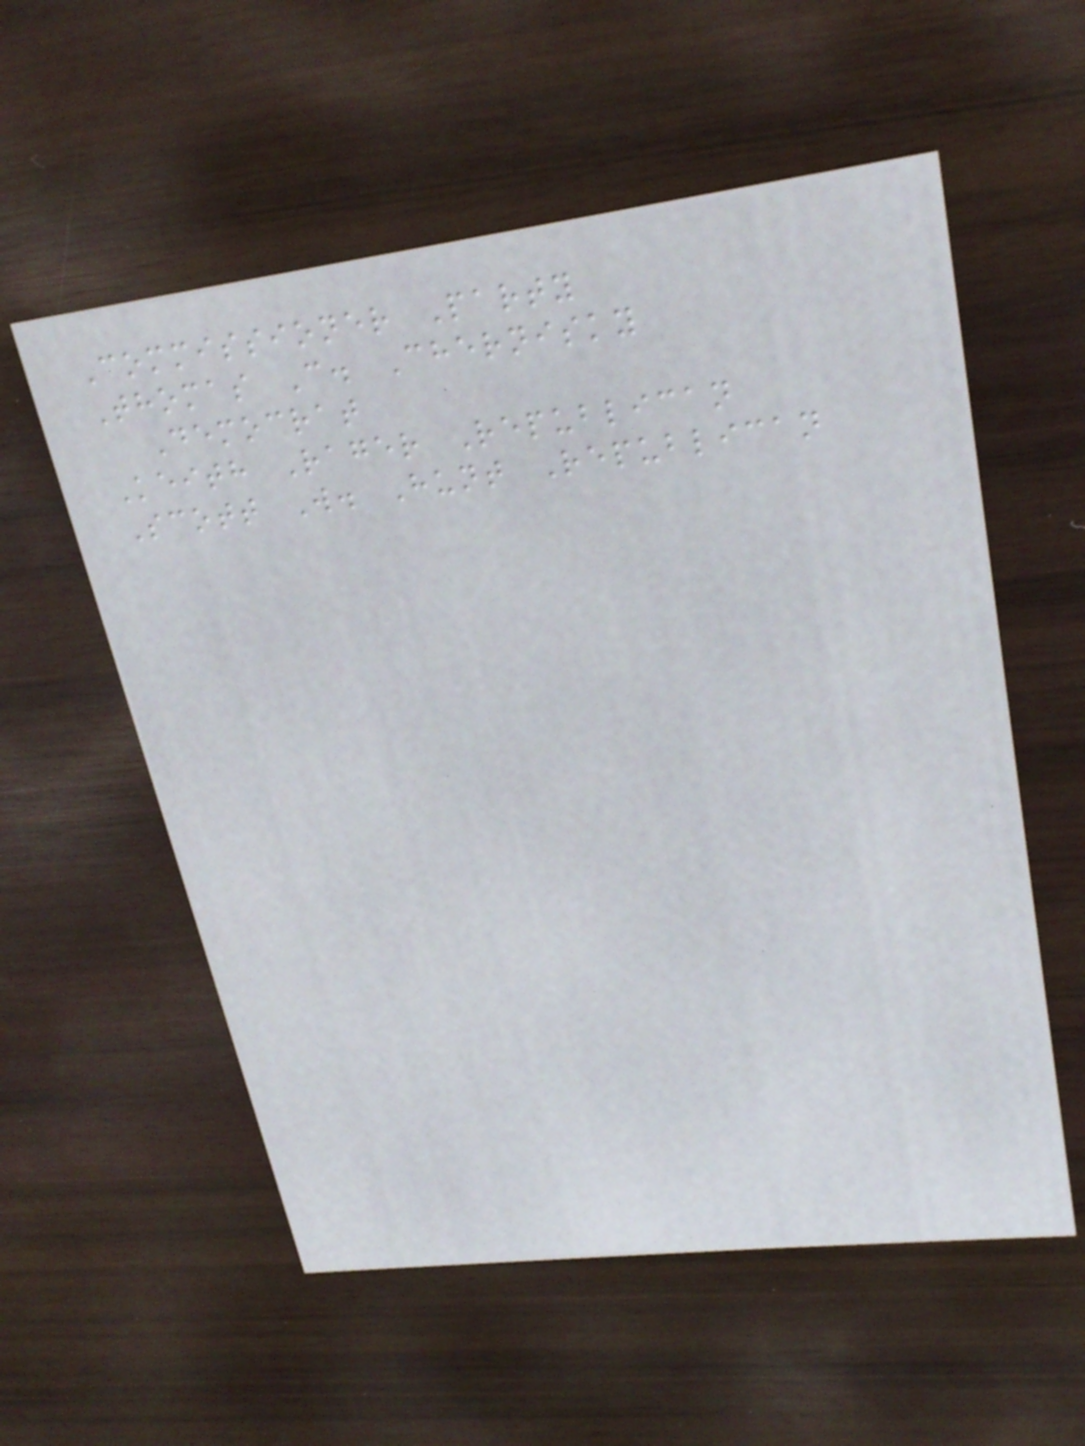Commissioner Party
Thomas C. Chernisky
Democrat
Keith Rager Republican
Scott W. Hunt Republican
